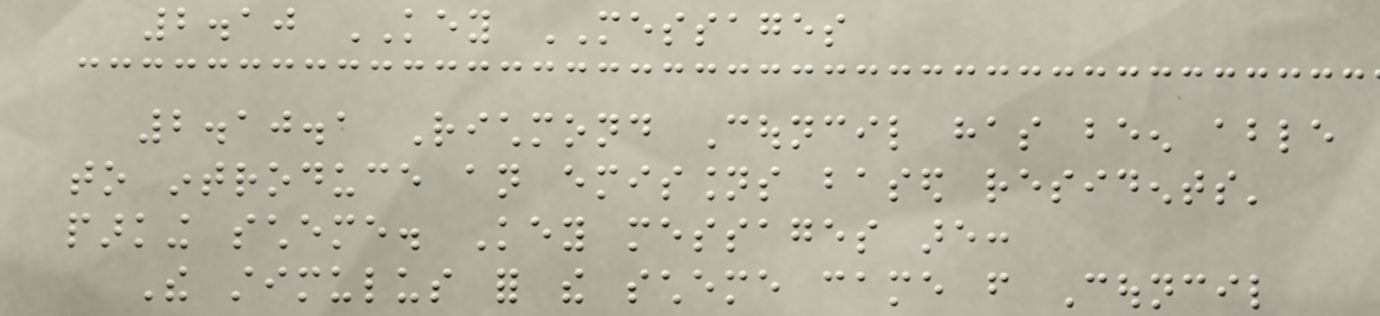2.10 KEY MESSAGES
2.10.1 Richmond Council has been able
to introduce an emissions based residents'
parking scheme. Key messages are:
The stimulus for the scheme came from Council
